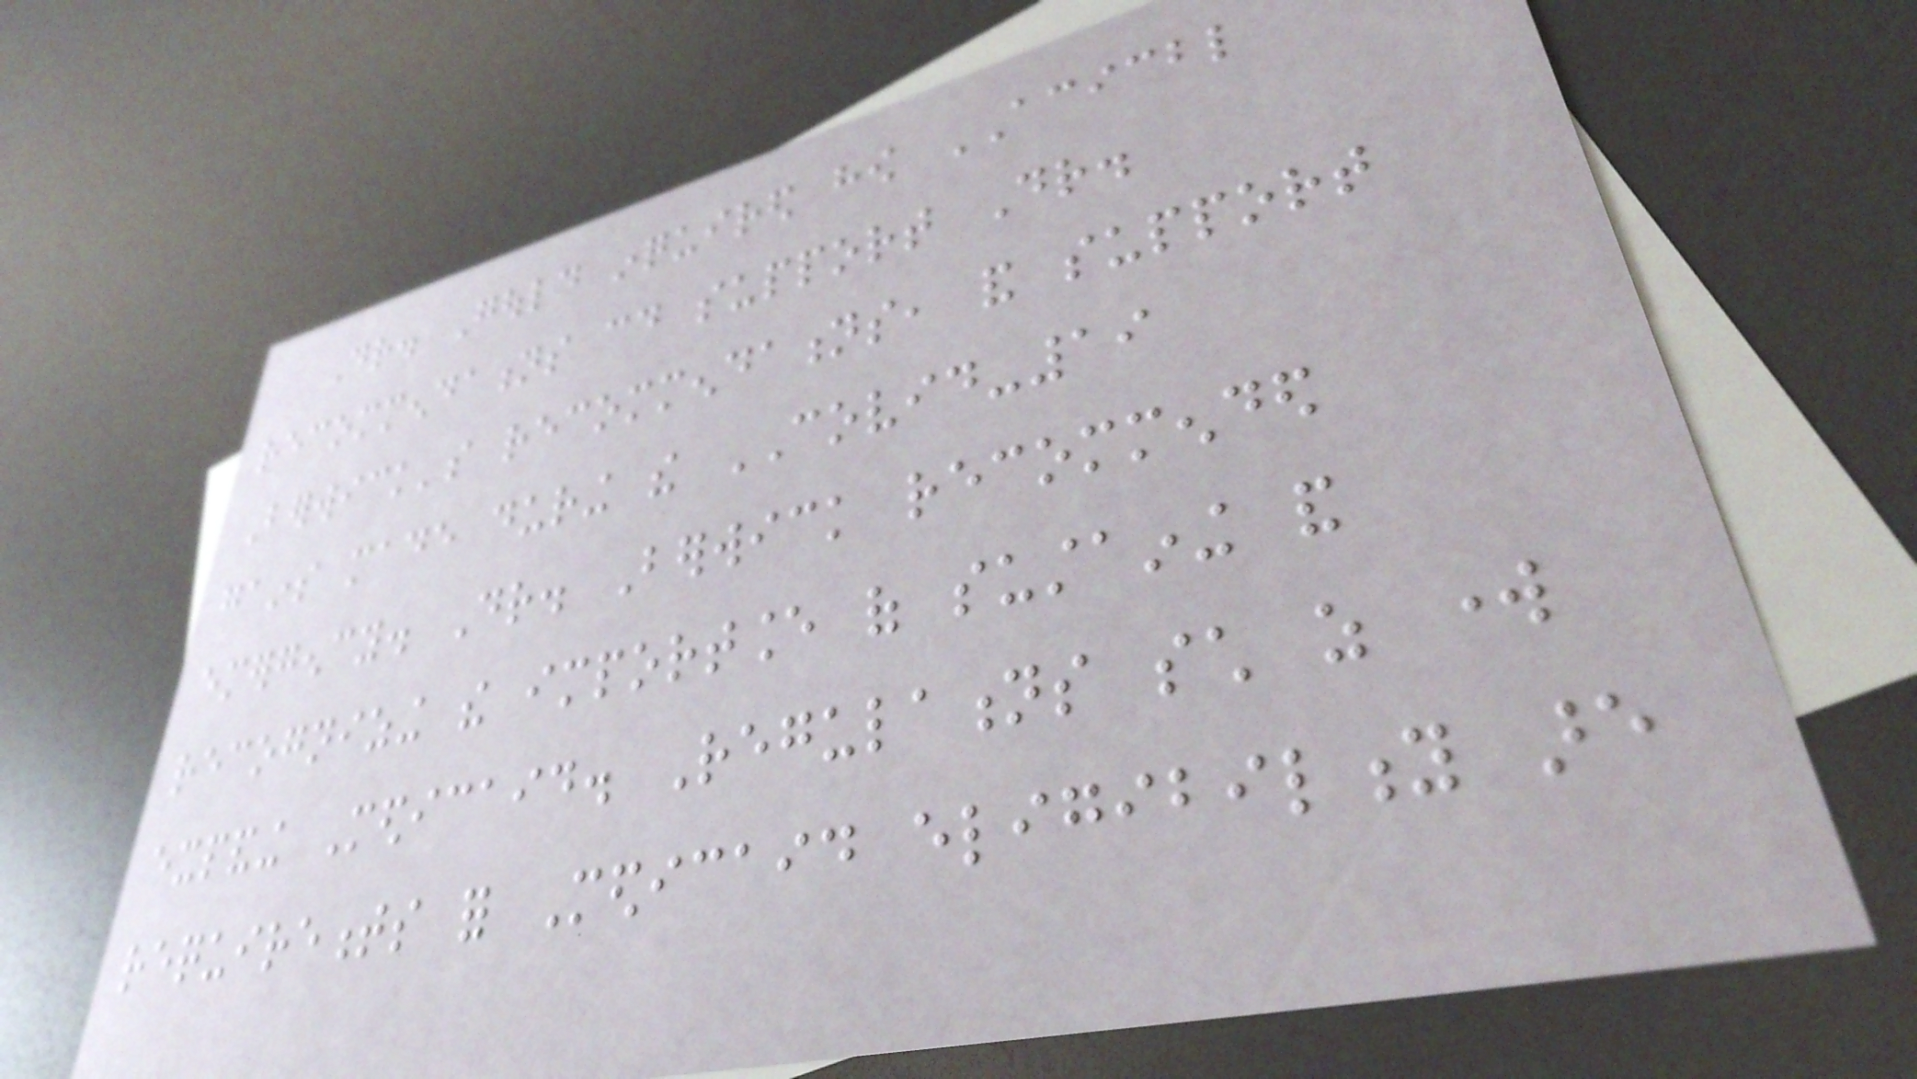Dr. Gould inquired how ACICBL
recommendations could support Dr.
Berwick's recommendations, and support
gains made during the COVID-19
emergency. Dr. Berwick recommended
recognizing the importance of sustaining and
expanding Medicaid. Regulations such as work
requirements for Medicaid eligibility are
